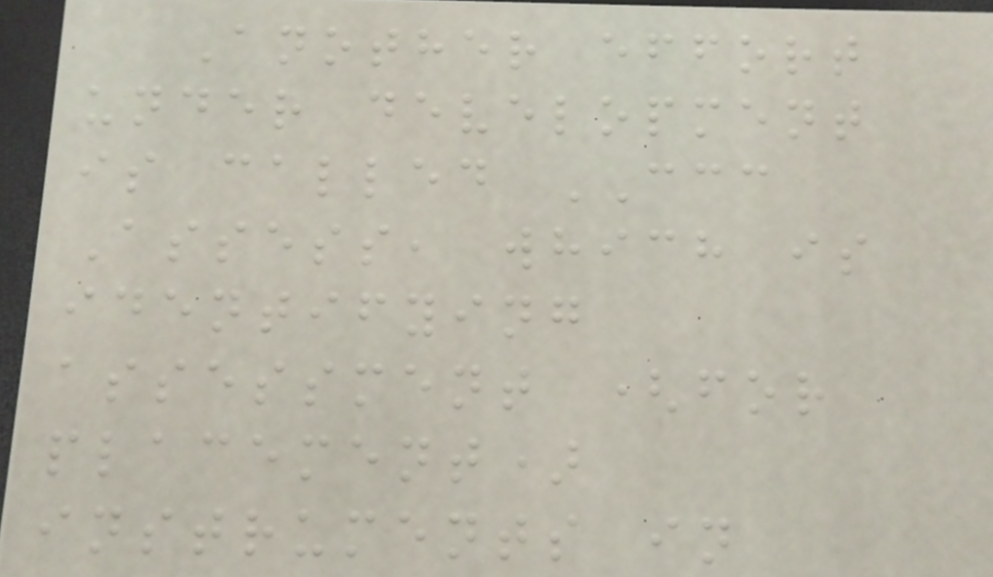Another effort
under development
is called CCC
Assess, which is
identifying
assessment (for
placement)
instruments in
